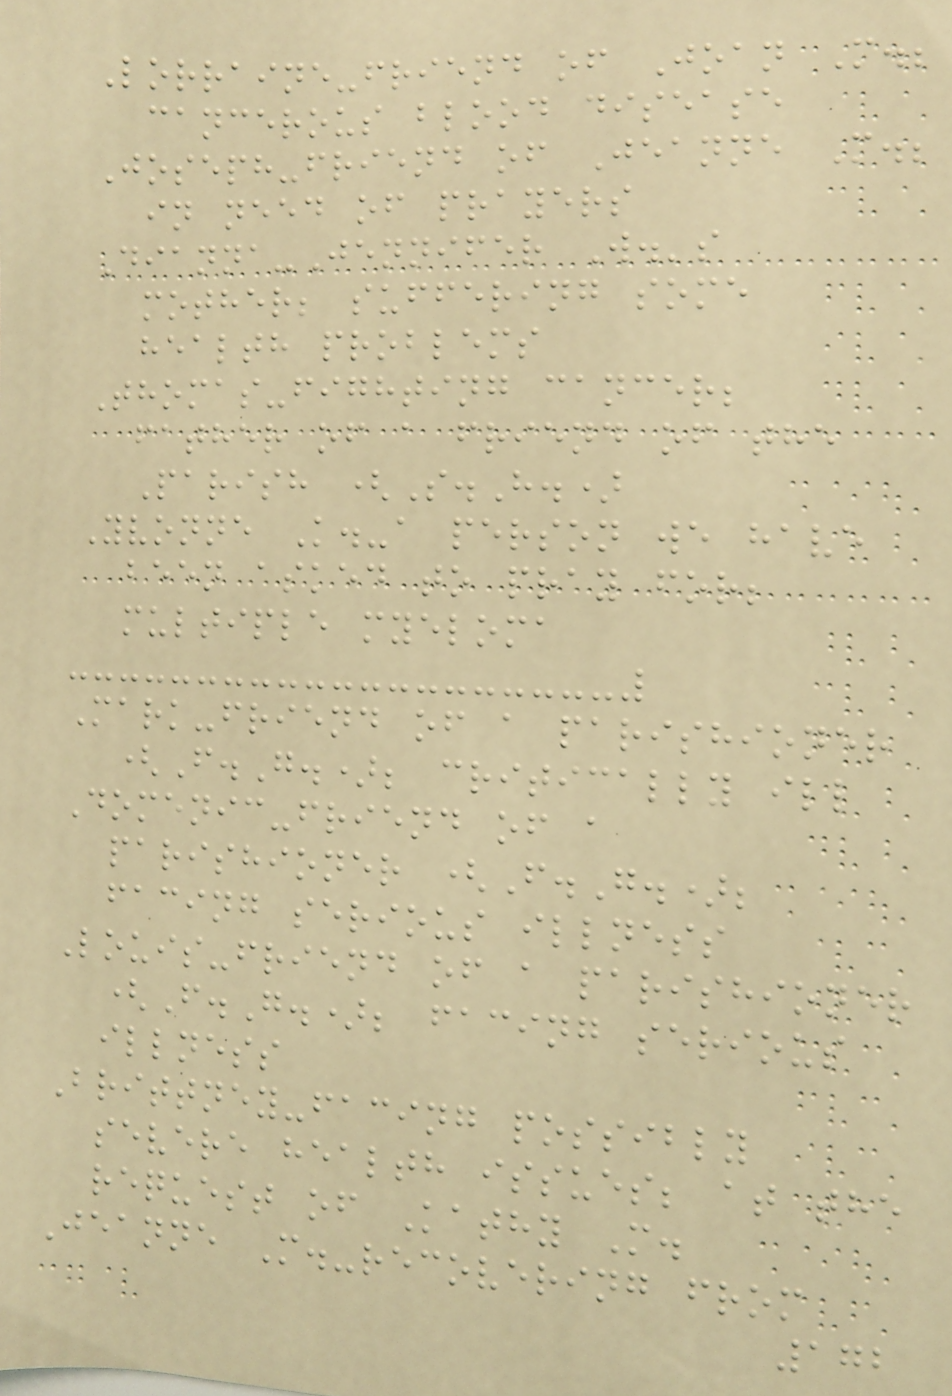Lorraine-friend of Joan M.;
cancerous blood disease
Joseph-friend of Jeanne M.;
in need of prayers
Dianna-Jennifer W.'s
mother; suffering some
health problems
Thomas-fighting cancer;
father of a friend of the
Parish (S.H.)
Yvonne K.-a person we have
been asked to pray for;
multiple myeloma
Mark-friend of a parishioner
(F.G.); critically ill
Domenic-friend of a
parishioner (F.G.);
facing serious illness
Louis-friend of a parishioner
(F.G.); facing serious
illness
Brittney-facing possibly
severe health issues; at the
request of Kathy M.
Jeanne M.-recovering from
172
